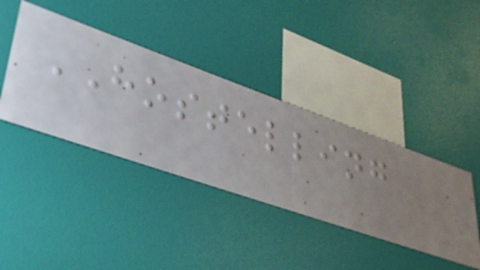HOSTELLING
